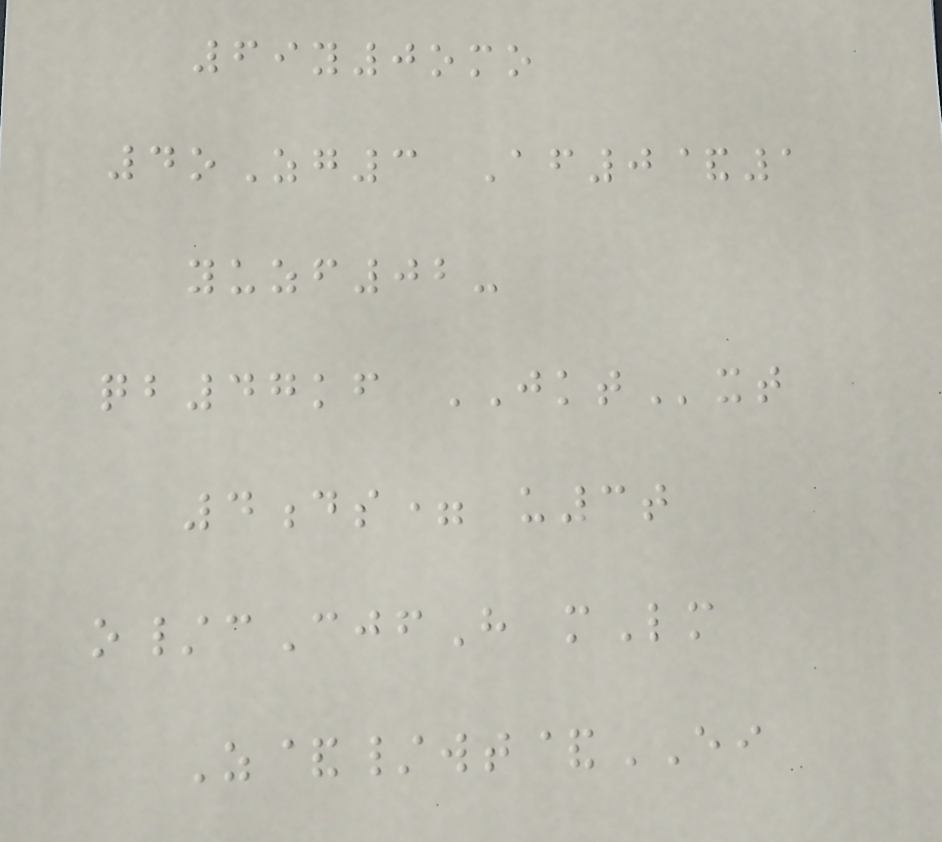69y0omo
4oZg3 Af0&1
yuzf02-
qb47kf JKTxt
4ds= u3t
o/cCjfH mLm
Z&/wt&EI
